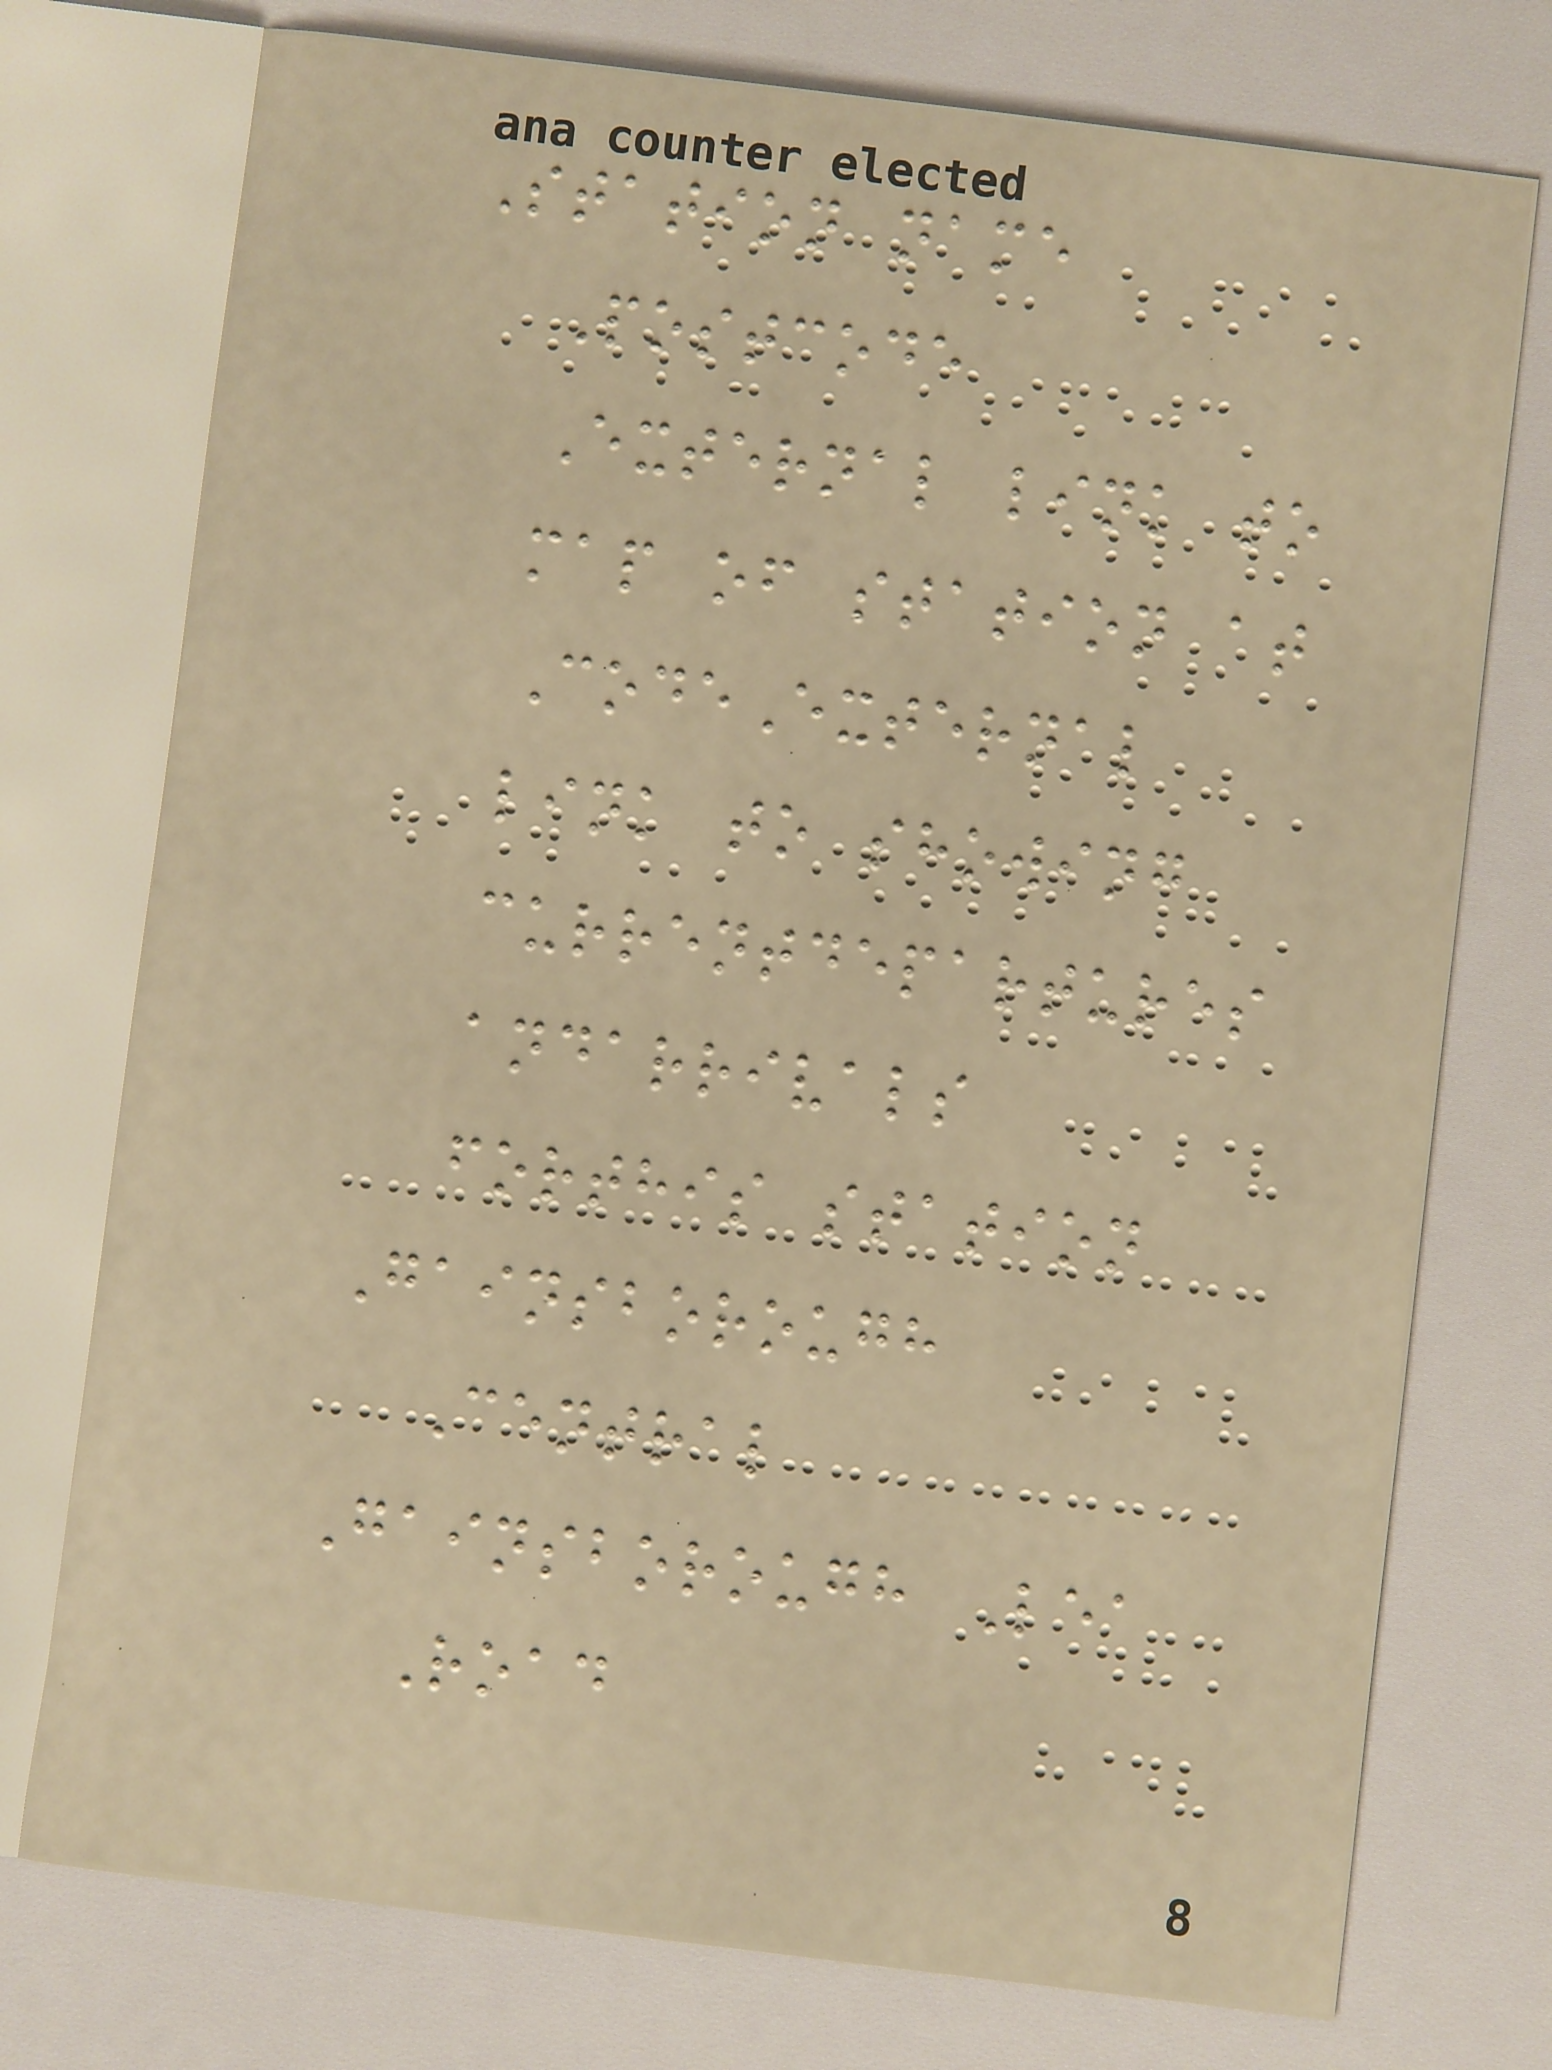Station name
Postcode
External link to
map of station at
CodeExternal
link to showing
currentdepartures
andarrivals
forthis station
Gainsborough
Central
Gainsborough Lea
Road
